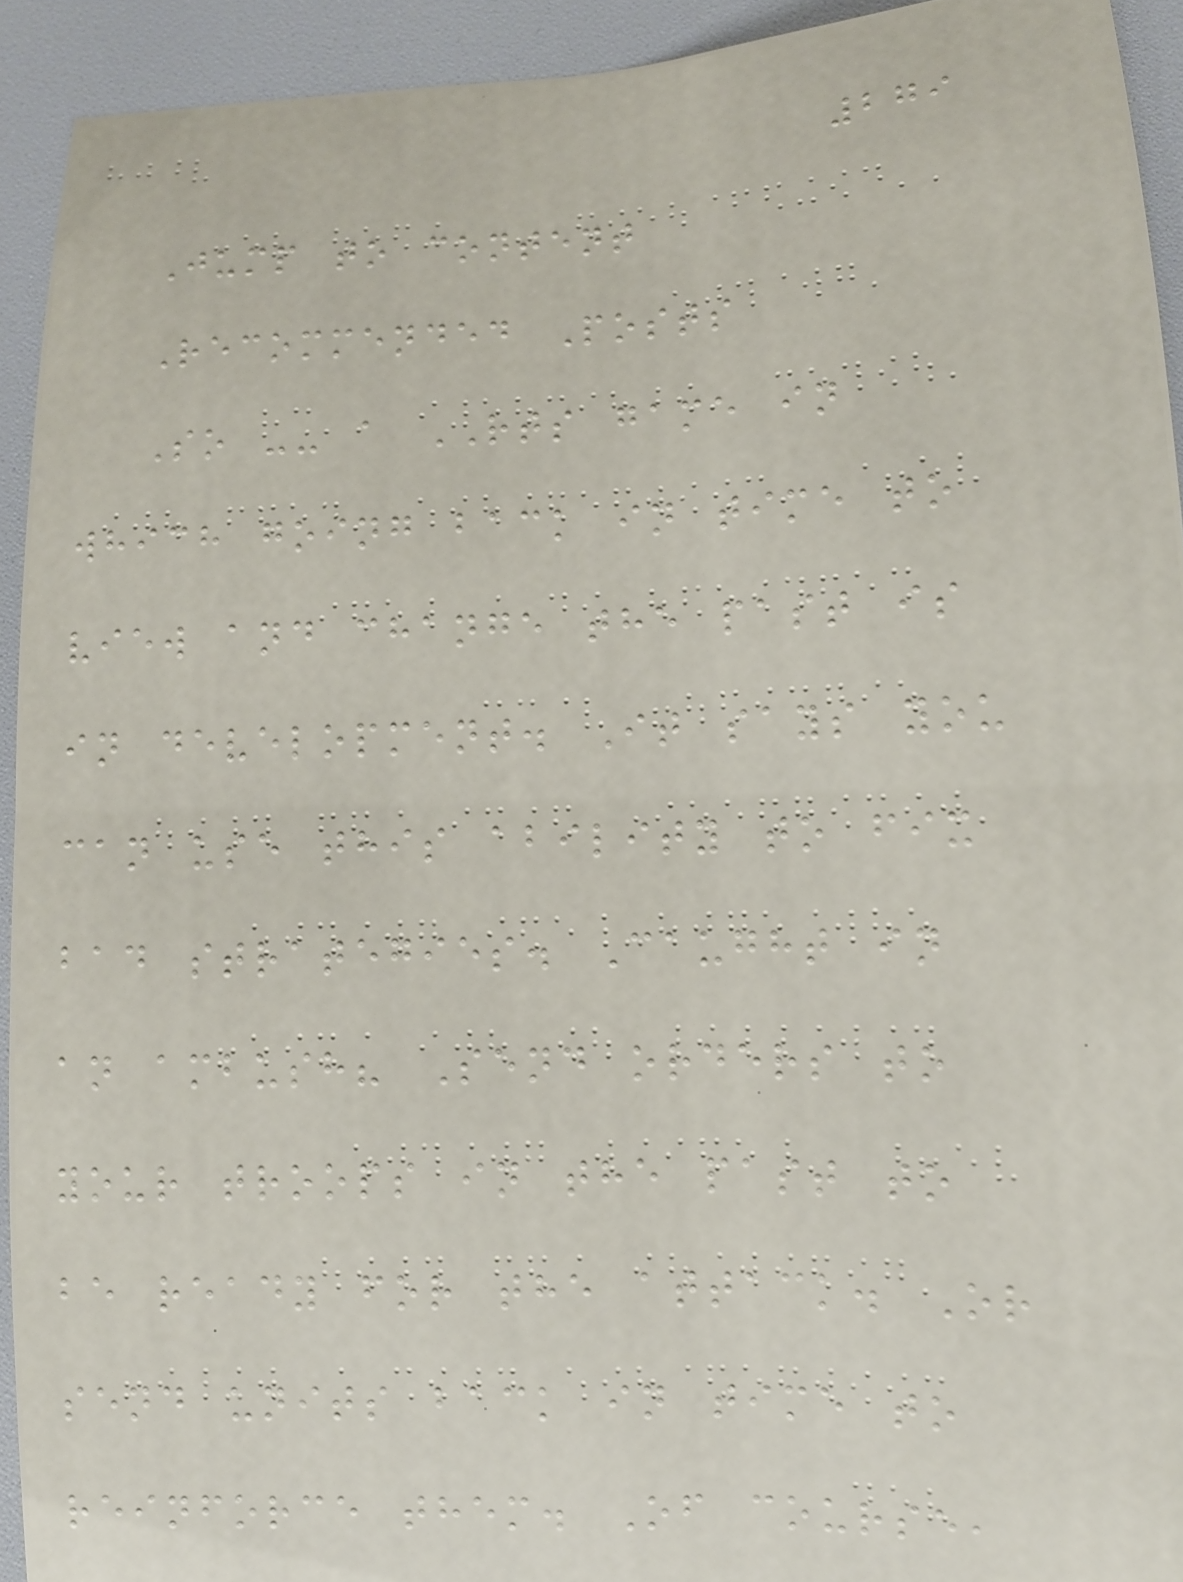279
Jump to content
Recommended Posts
So -- a RTS game in
which going back in time to
view and change the past is
in development. It says you
can use this ability to fix
bad strategies. Caught in
an ambush? Send orders to
your troops in the past to
be ready for the attack. Or
send units back in time to
reinforce them. Of course,
